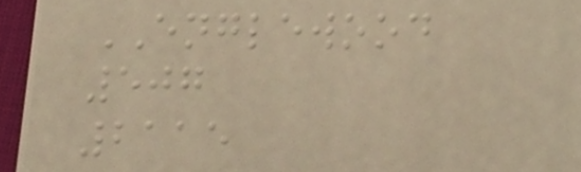ENGLEWOOD
507
2115
